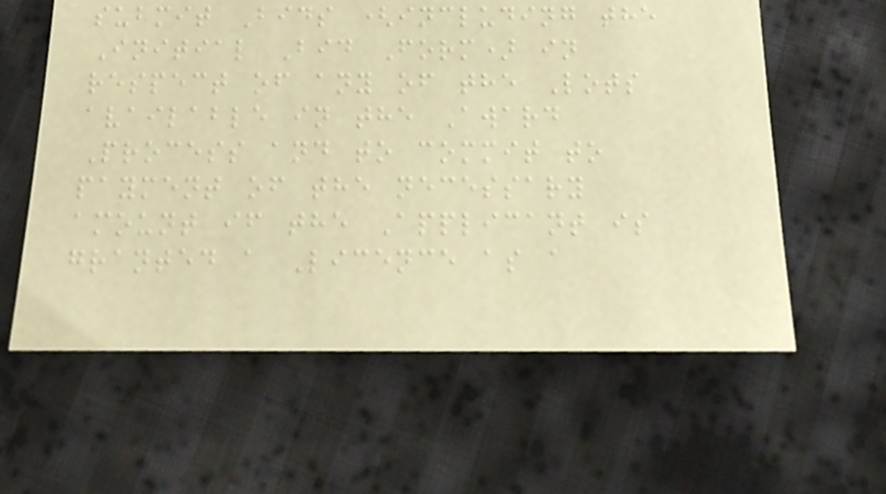submit Bids (including the
Initial Bid Form) in
respect of any of the Lots
available in the Award
Process and to commit to
payment of the necessary
amount if the Applicant is
granted a Licence as a
